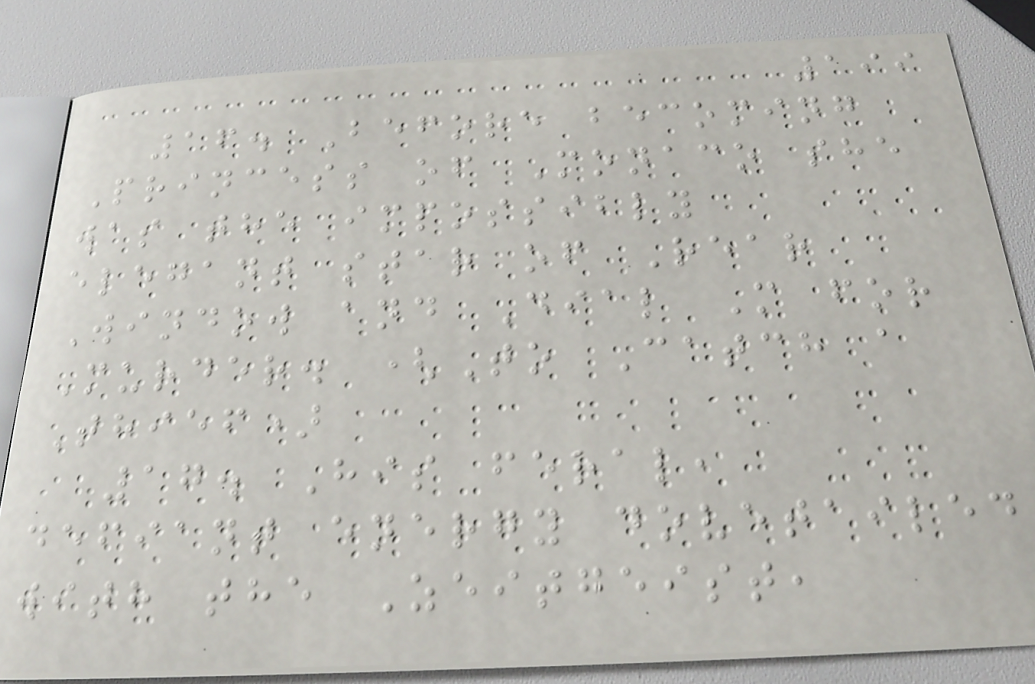199
16. Before becoming
Princess of Monaco she
was the impossibly
elegant star of Rear
Window and Dial M for
Murder. (To Catch a
Thief)
17. His feral,
defiant energy dovetailed
with the Zeitgeist,
